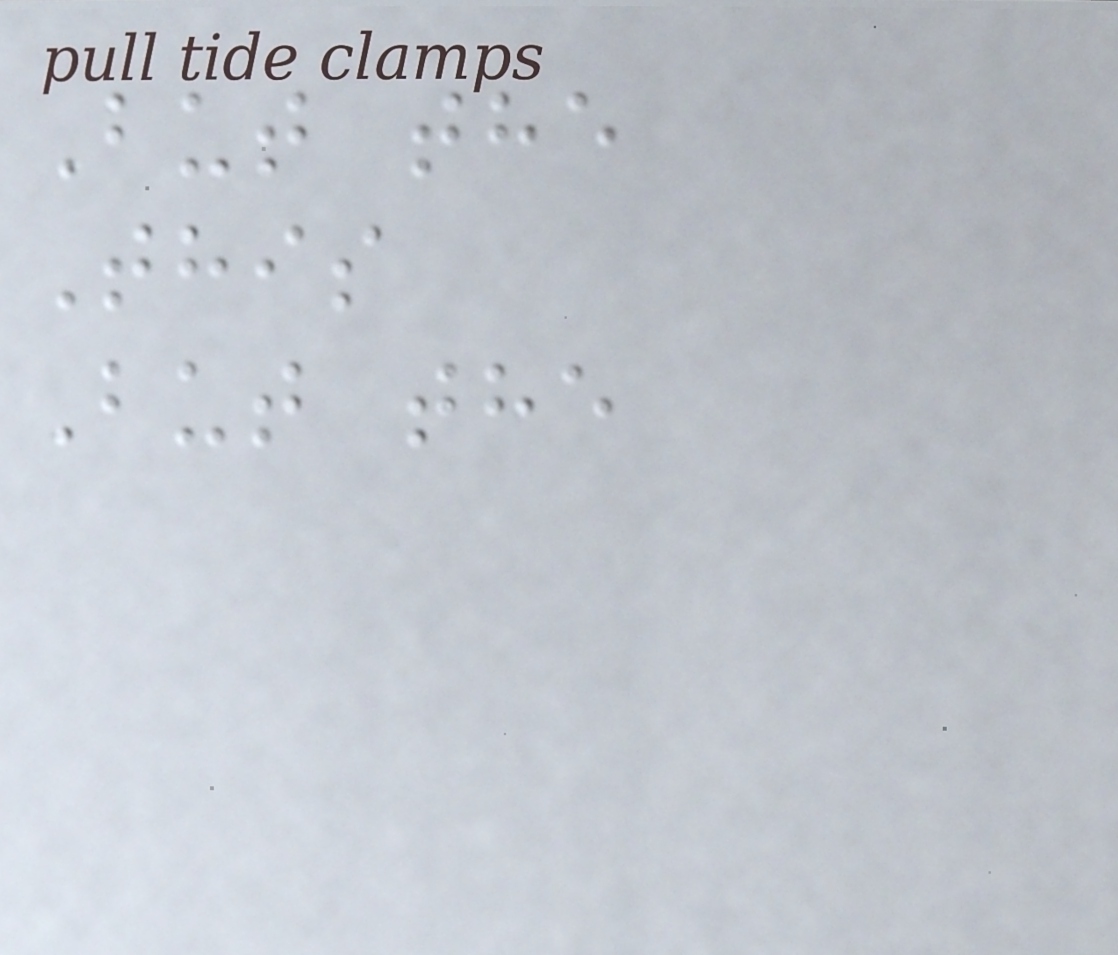But the
This
But the
